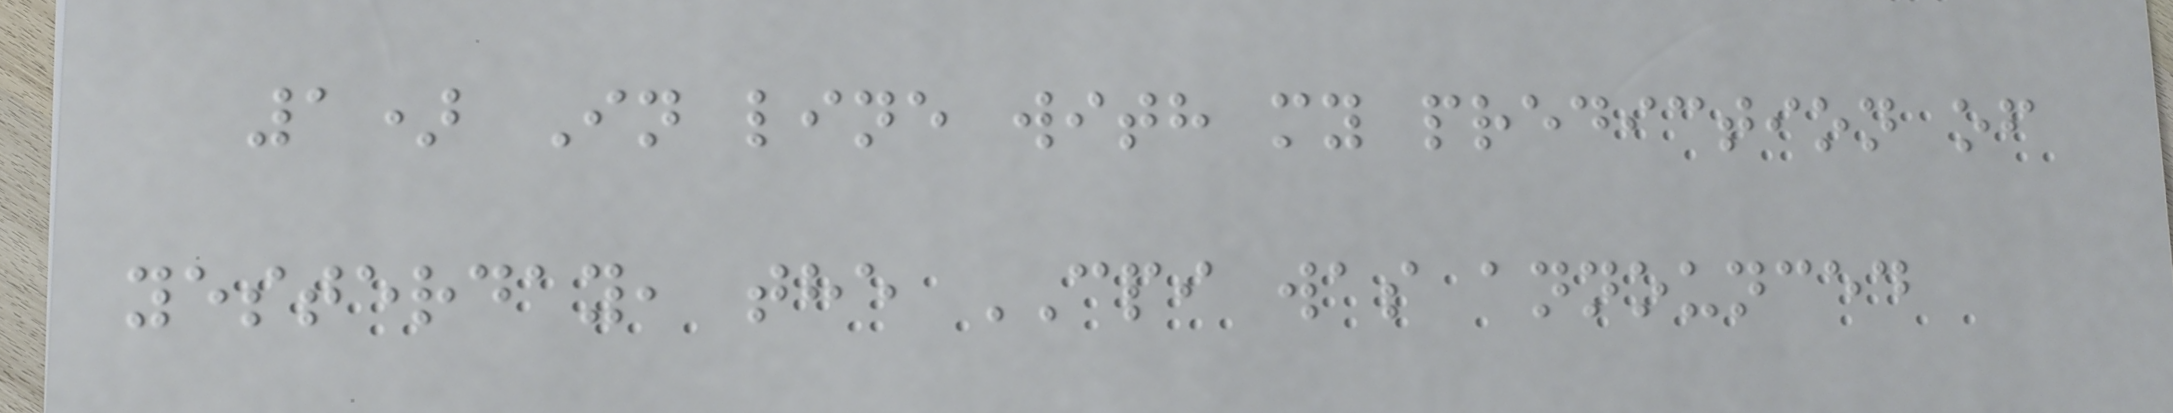1) In line with my prediction of
yesterday, the CPI was announced
